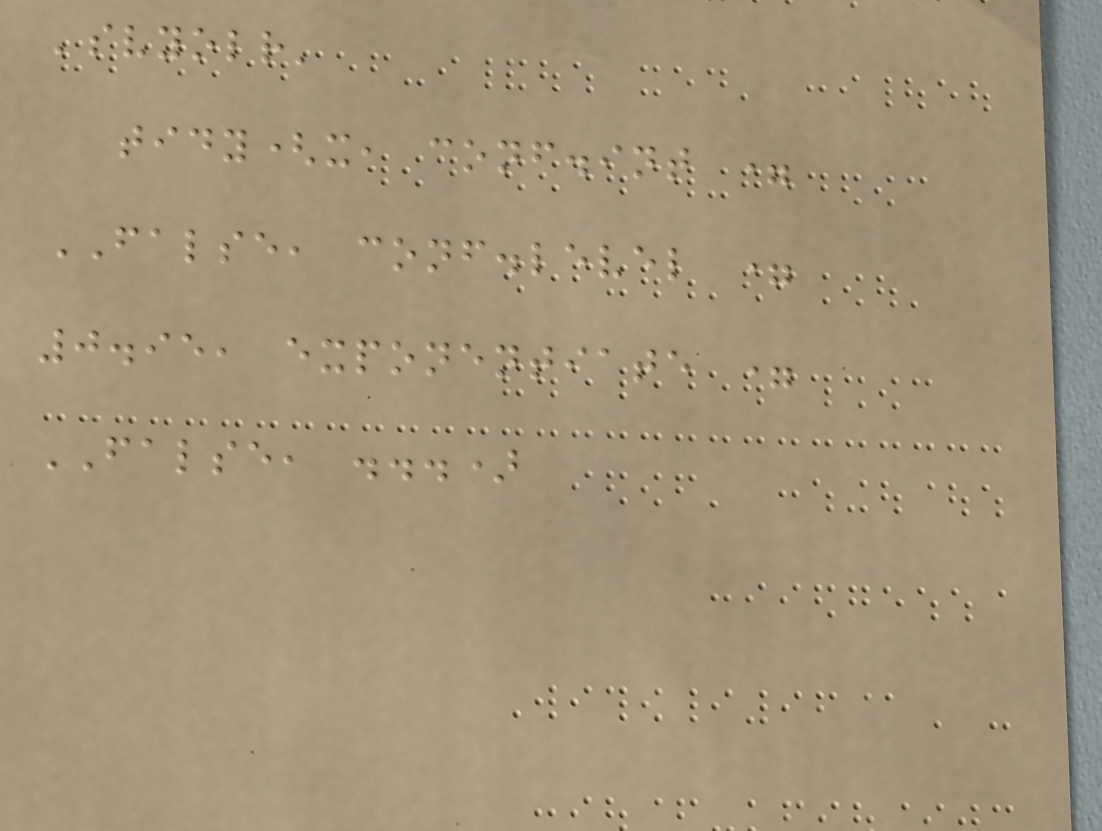'svyolr'
tidy(x, conf.int =
FALSE, conf.level =
0.95, exponentiate =
FALSE, ...)
